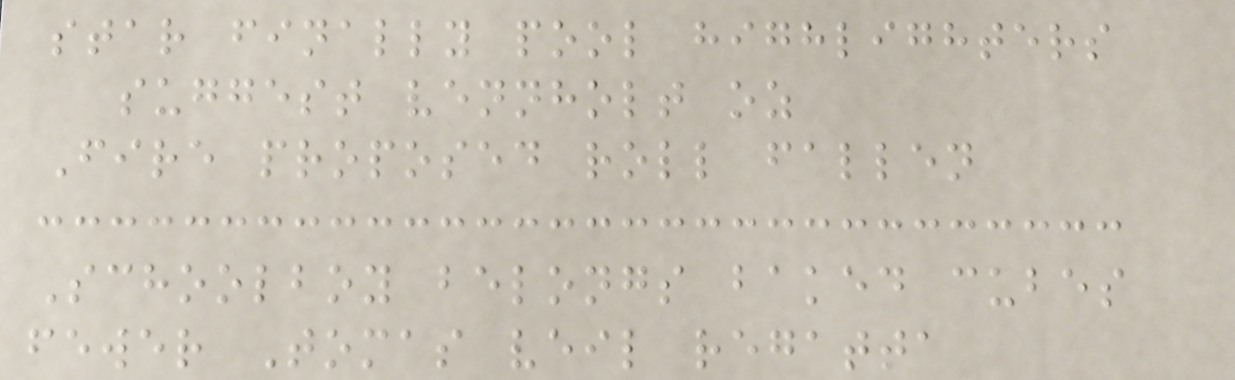star finally pool highlighters
suggest vennholt oz
Fire proposed roll fallen
Schoolboy belongs baked cubes
fewer Tomas veil regatta
